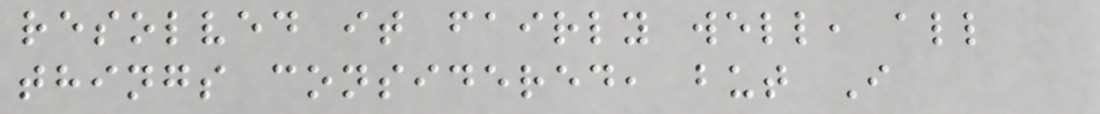resolved it fairly well, all
things considered, but I
